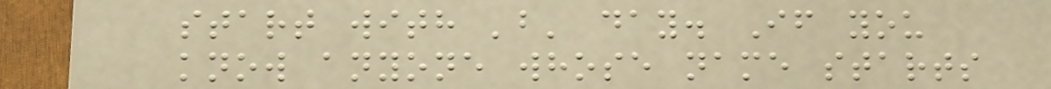start with 'b' day. If you
know anyone whose name starts
